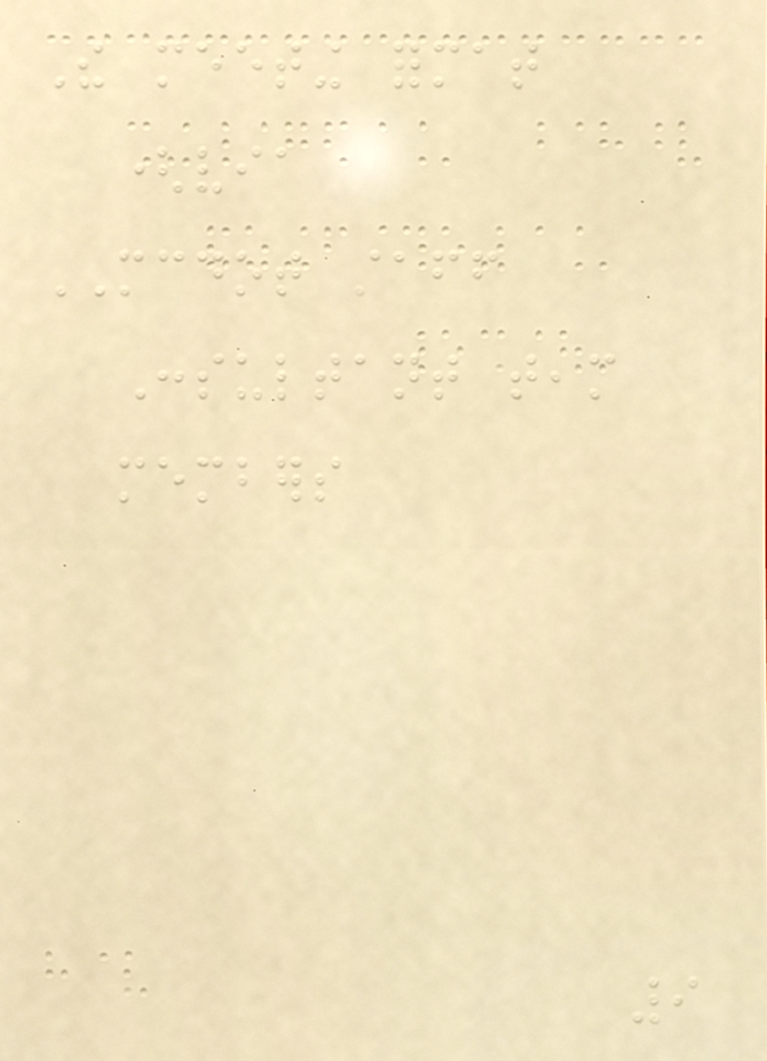The meeting format
(via
MCDOT staff
Consultant team
members
9
